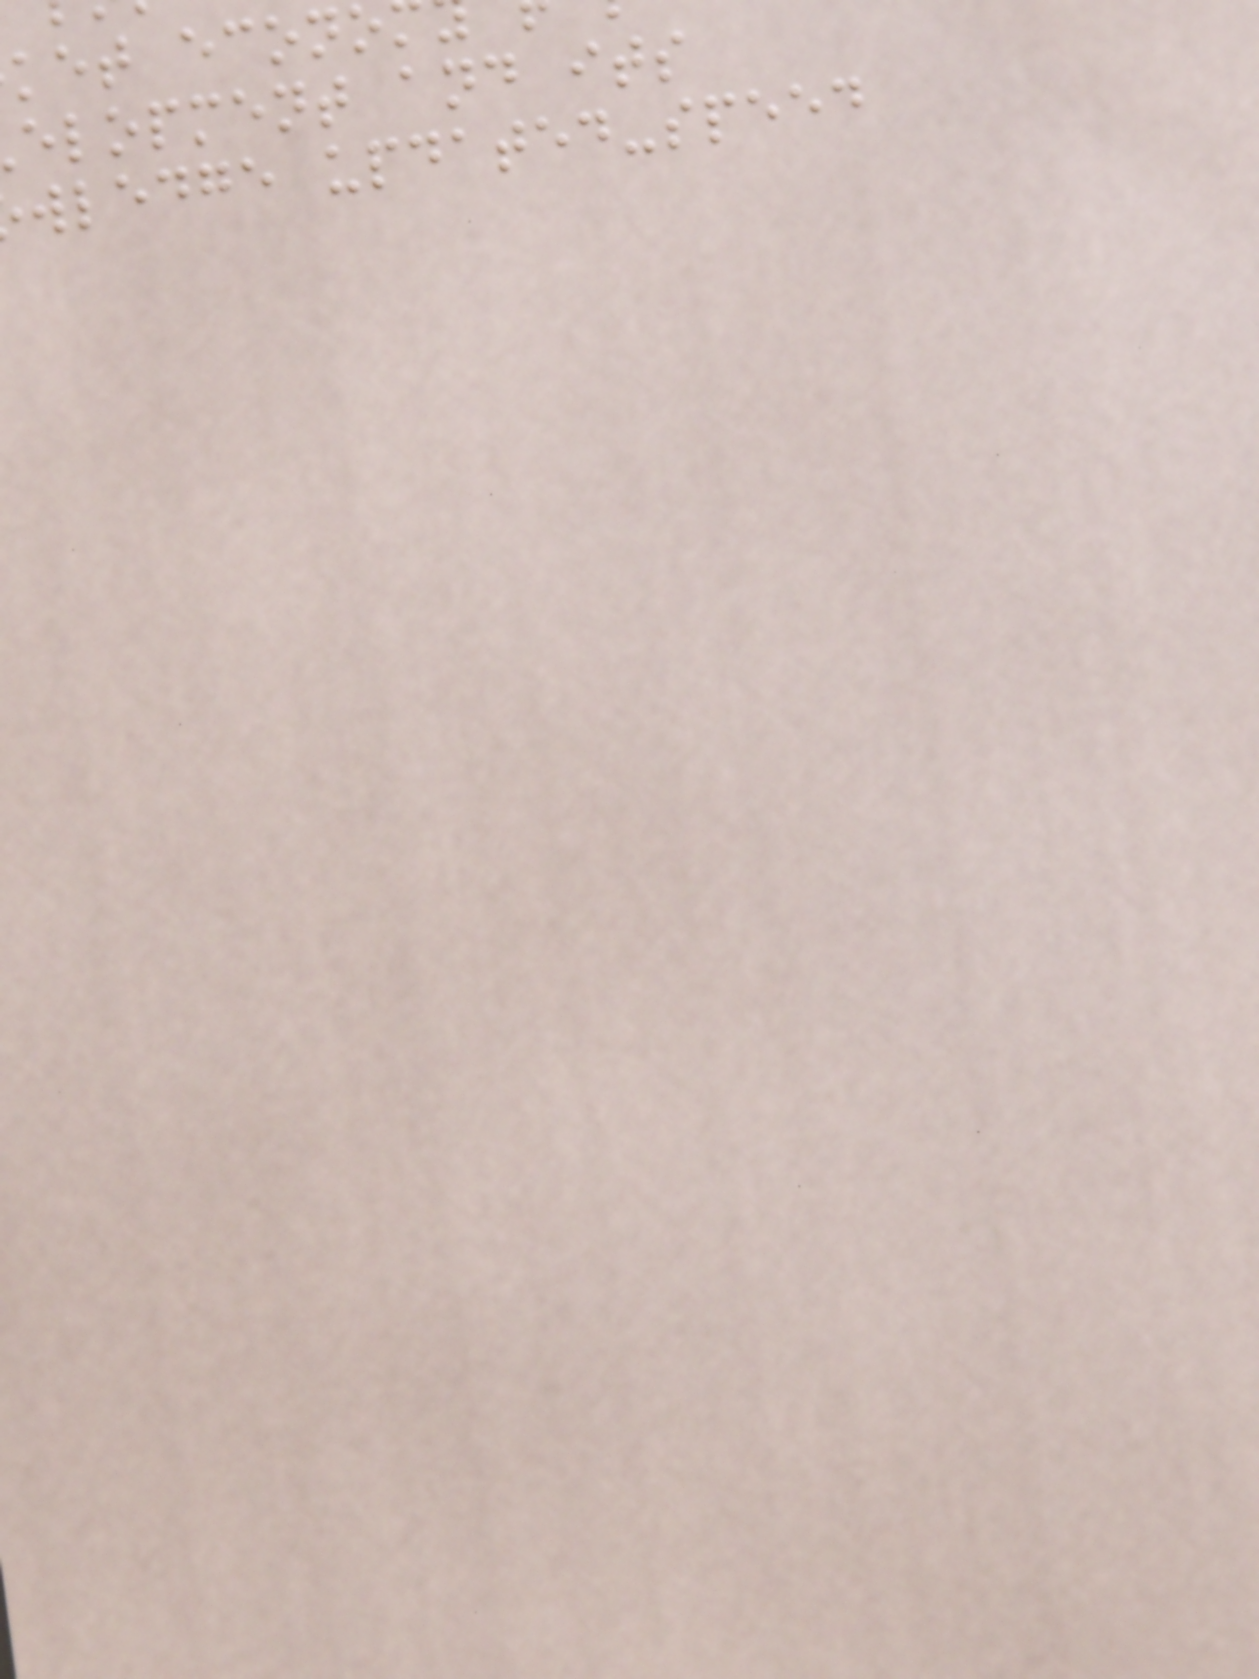ket econo
elopment and its
wledge updated-speed
